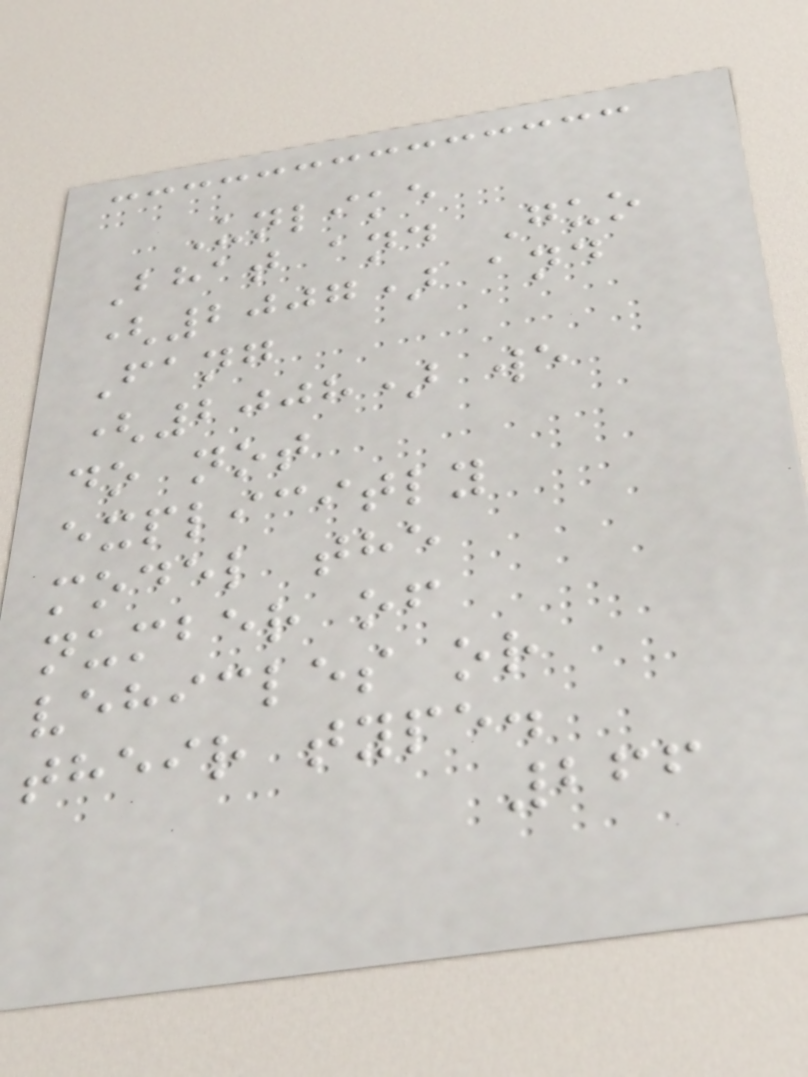Unlike
Bhat and Guo
(2007) and
Fang
(2008) we
do not
explicitly
model the
number of
vehicles or
their type.
266
